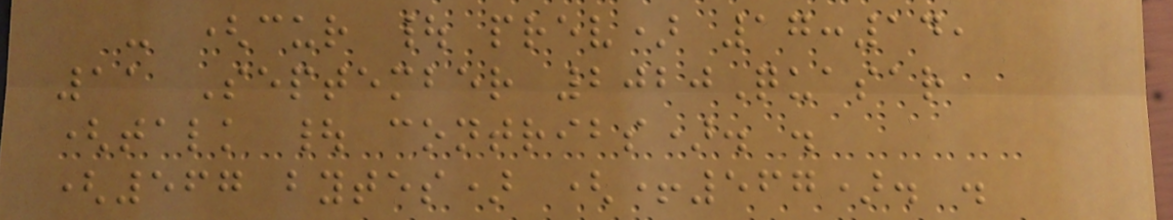- (cur | prev) 17:14,
11 September 2020Quasar
(talk | contribs). .
(567 bytes) (+567). .
